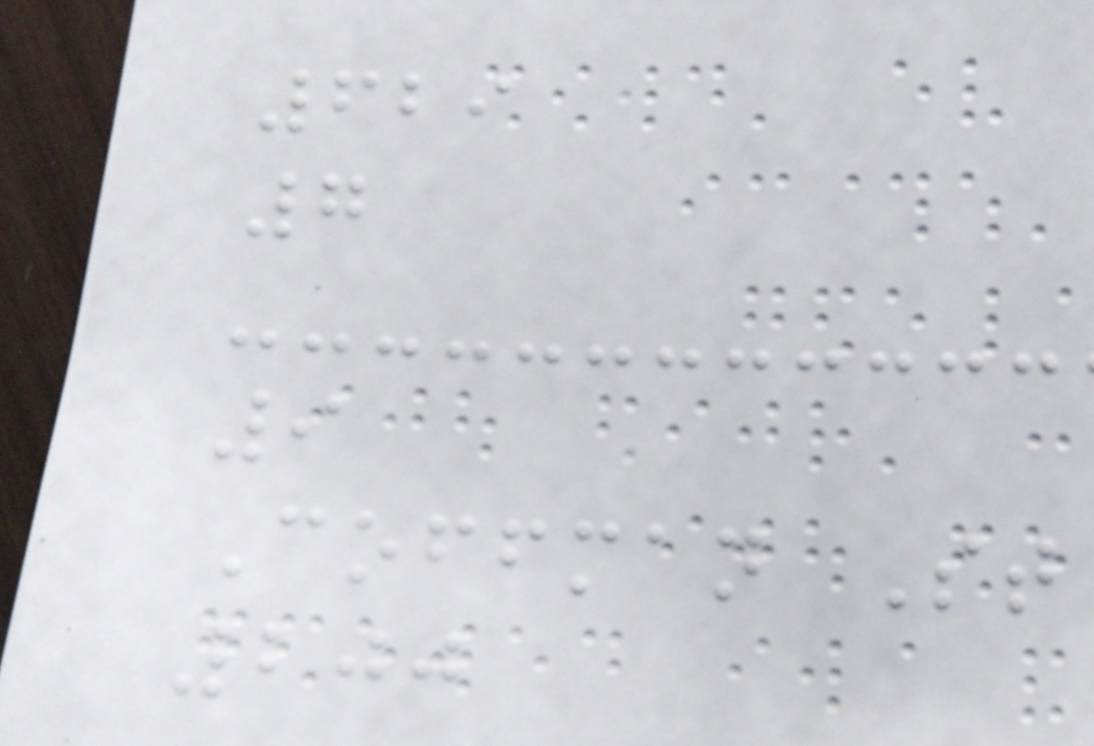629
7
9
Coffman St
200
